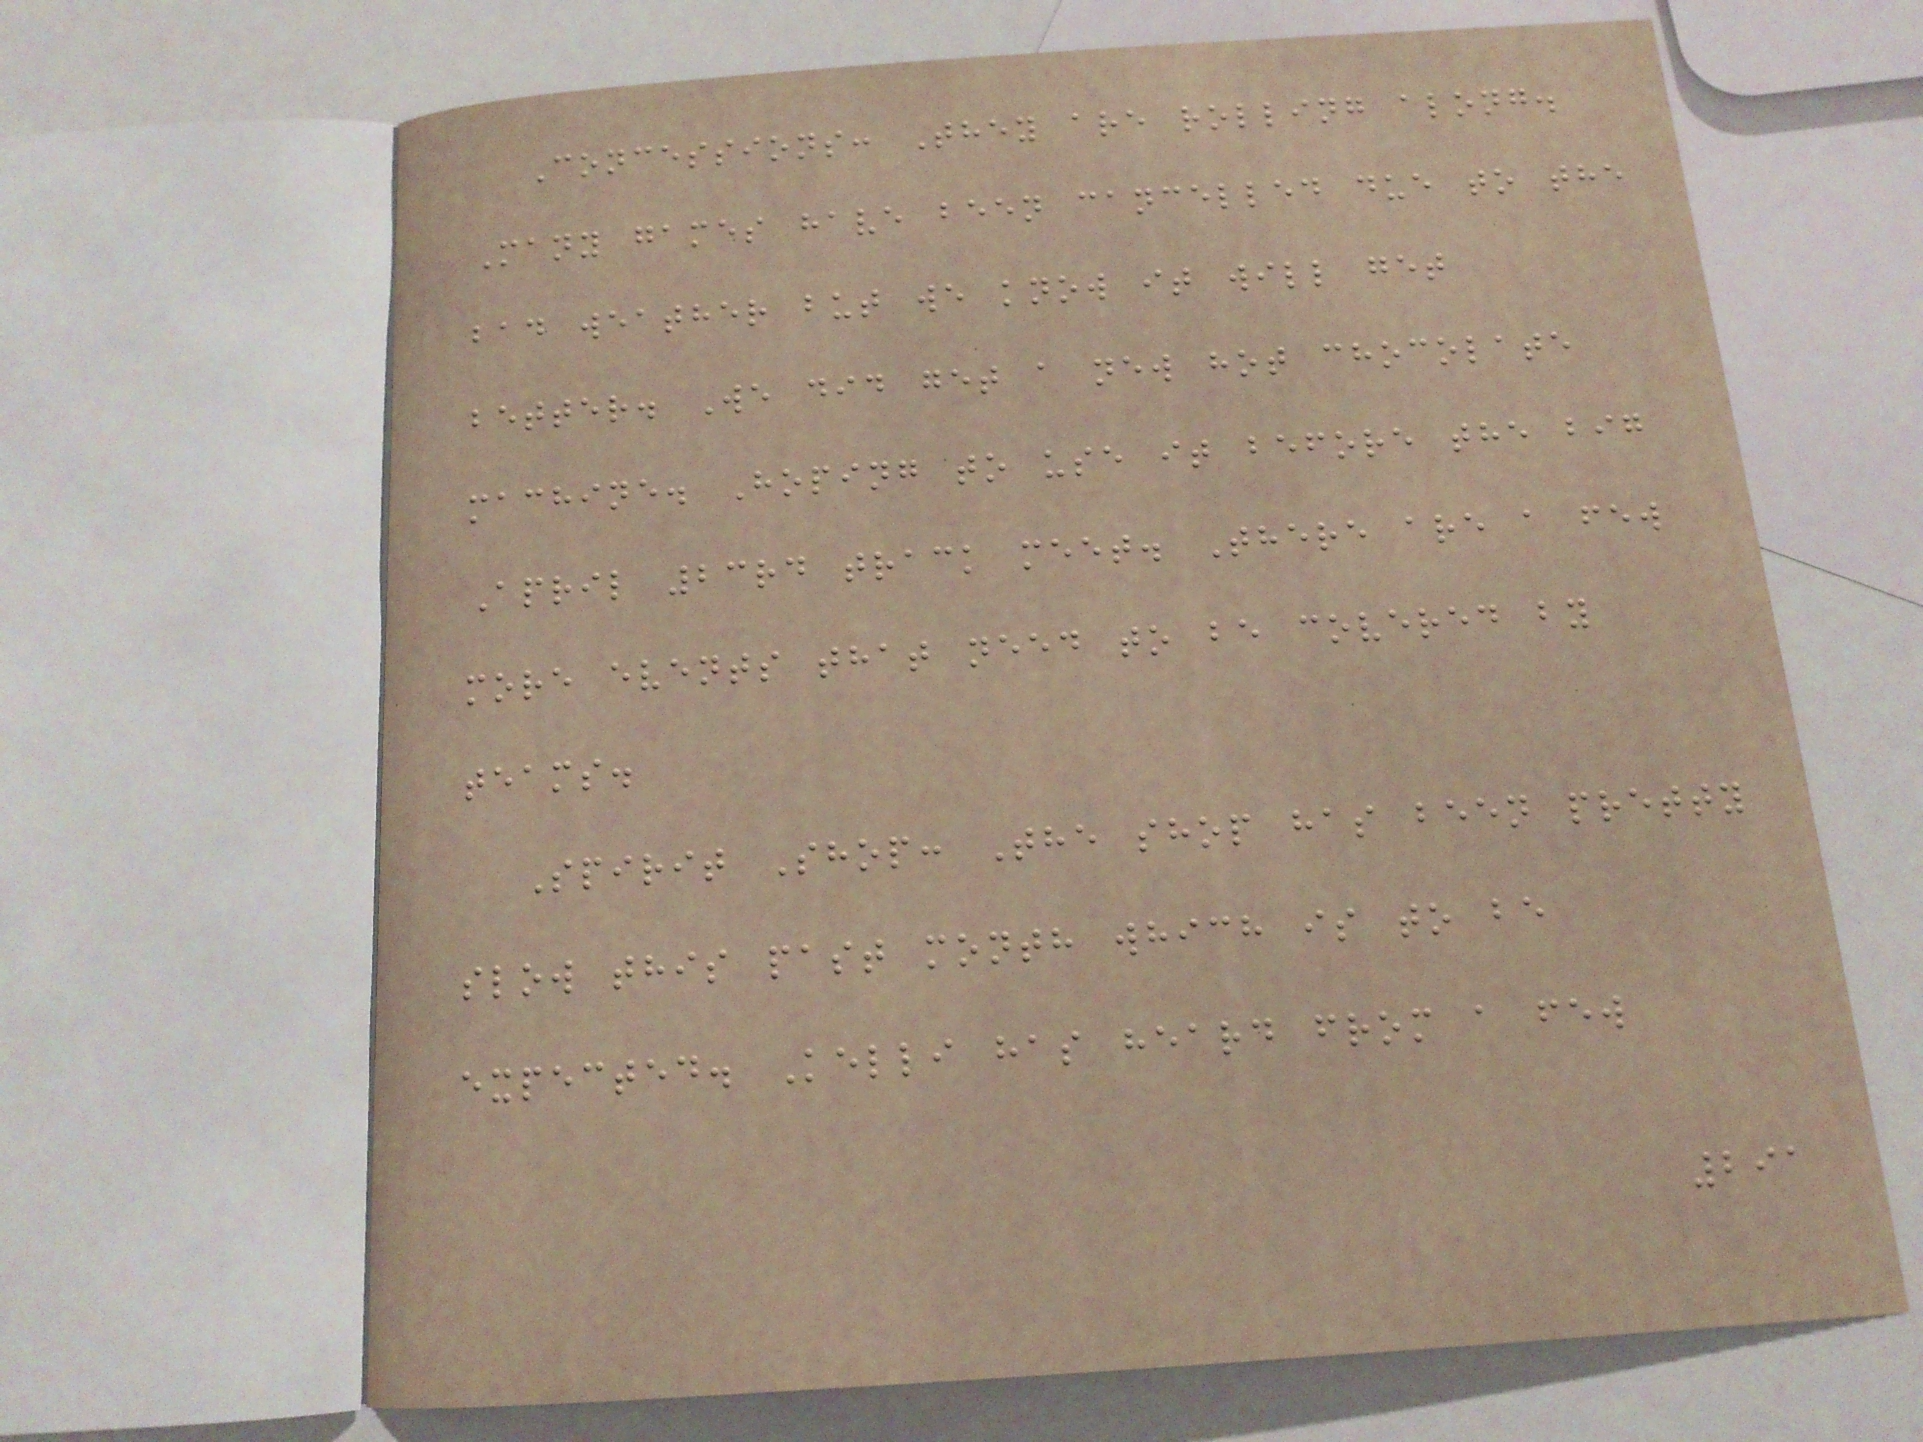Concessions: They are rolling along.
Many games have been cancelled due to the
bad weather but we know it will get
better. We did get a new hot chocolate
machine. Hoping to use it before the big
April 23rd track meet. There are a few
more events that need to be covered by
teams.
Spirit Shop: The shop has been pretty
slow this past month which is to be
expected. Kelli has heard from a few
291
